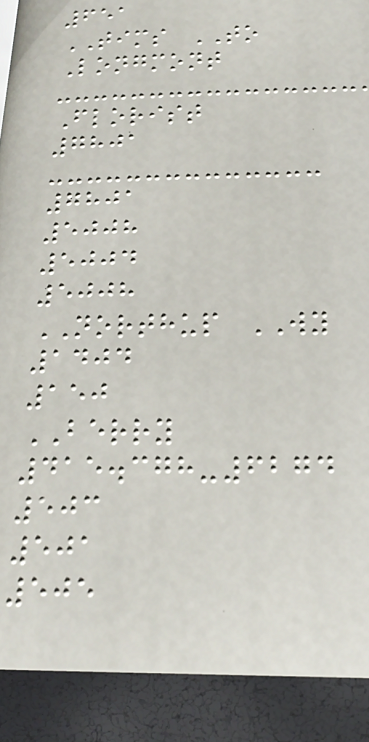651
TIMS TO
Longmont
Florist
7801
7801
5008
5004
5008
NORTHUP WY
1404
150
BERRY
415.378-6274
503
501
505
